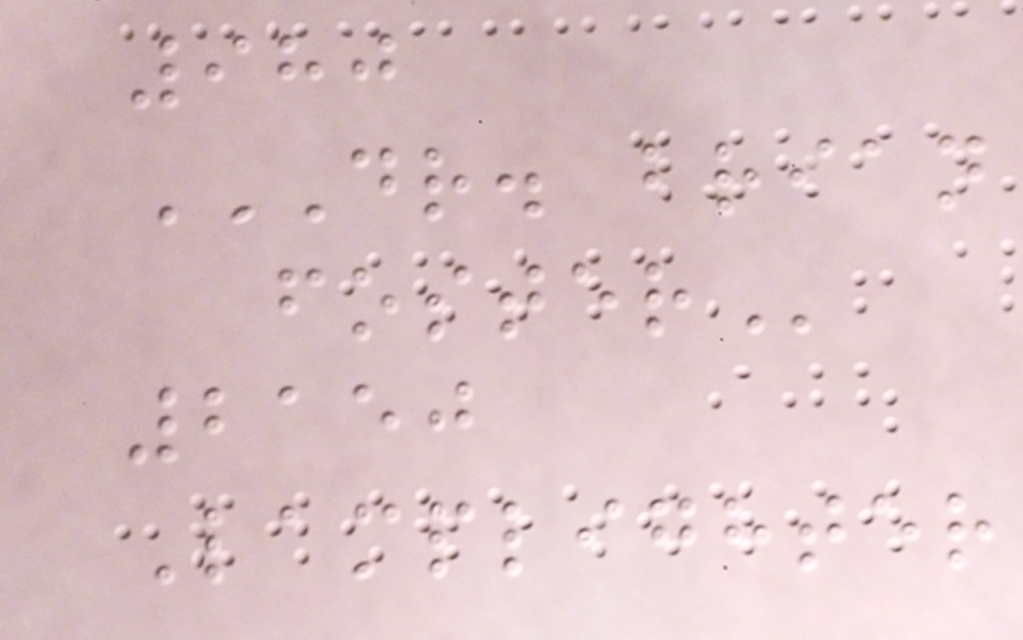980
DR. BRIAN
FOSTER
2150
Lamplighter
